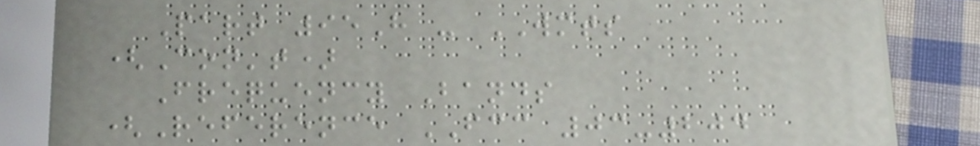Part 95H - WMTS
(Con't)
Frequency Bands
(Reference FCC 03-204
